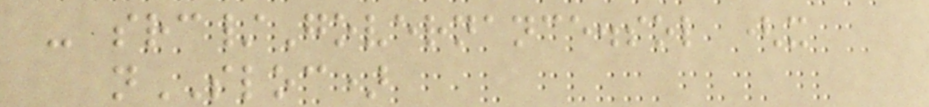- src/Governance.sol (x
nSLOC)
